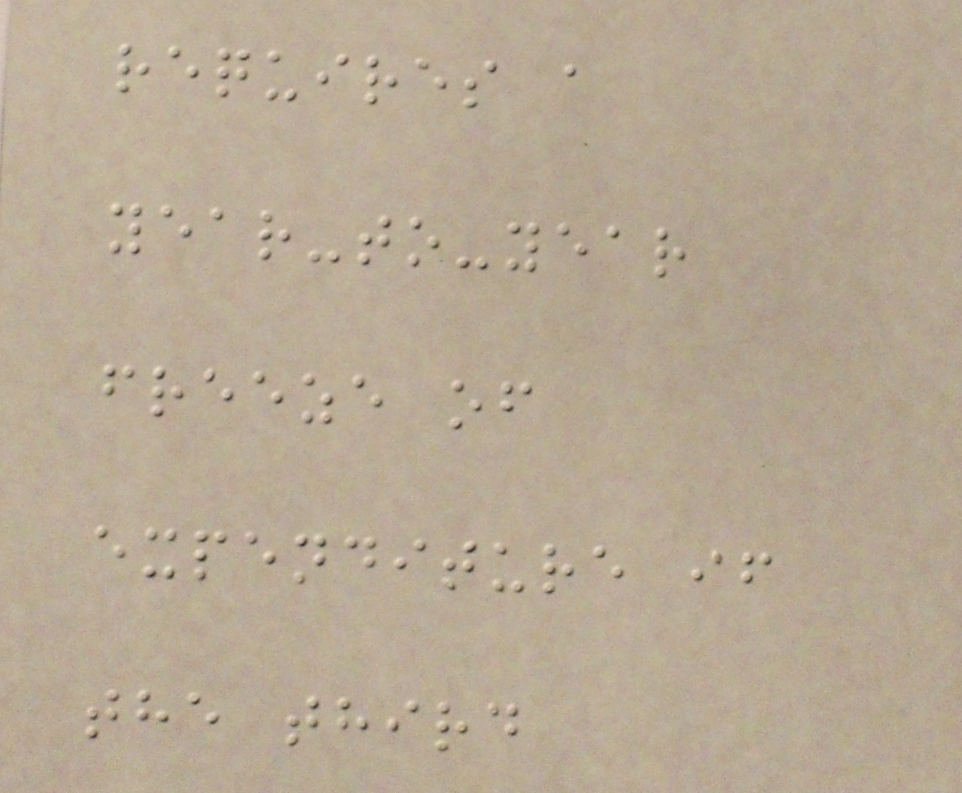requires a
year-to-year
freeze of
expenditure if
the third
